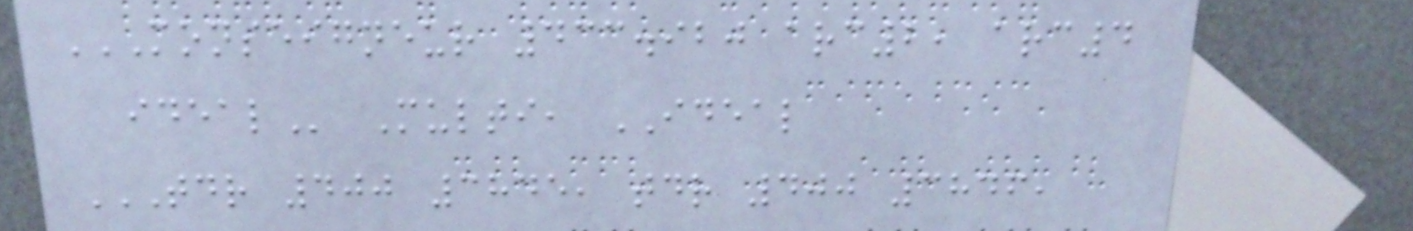MONSEIGNEUR 433.920 ARC2, ARC4
IDEAL Multi, IDEAL
TDR 400 3845, TDR 400 3846,
